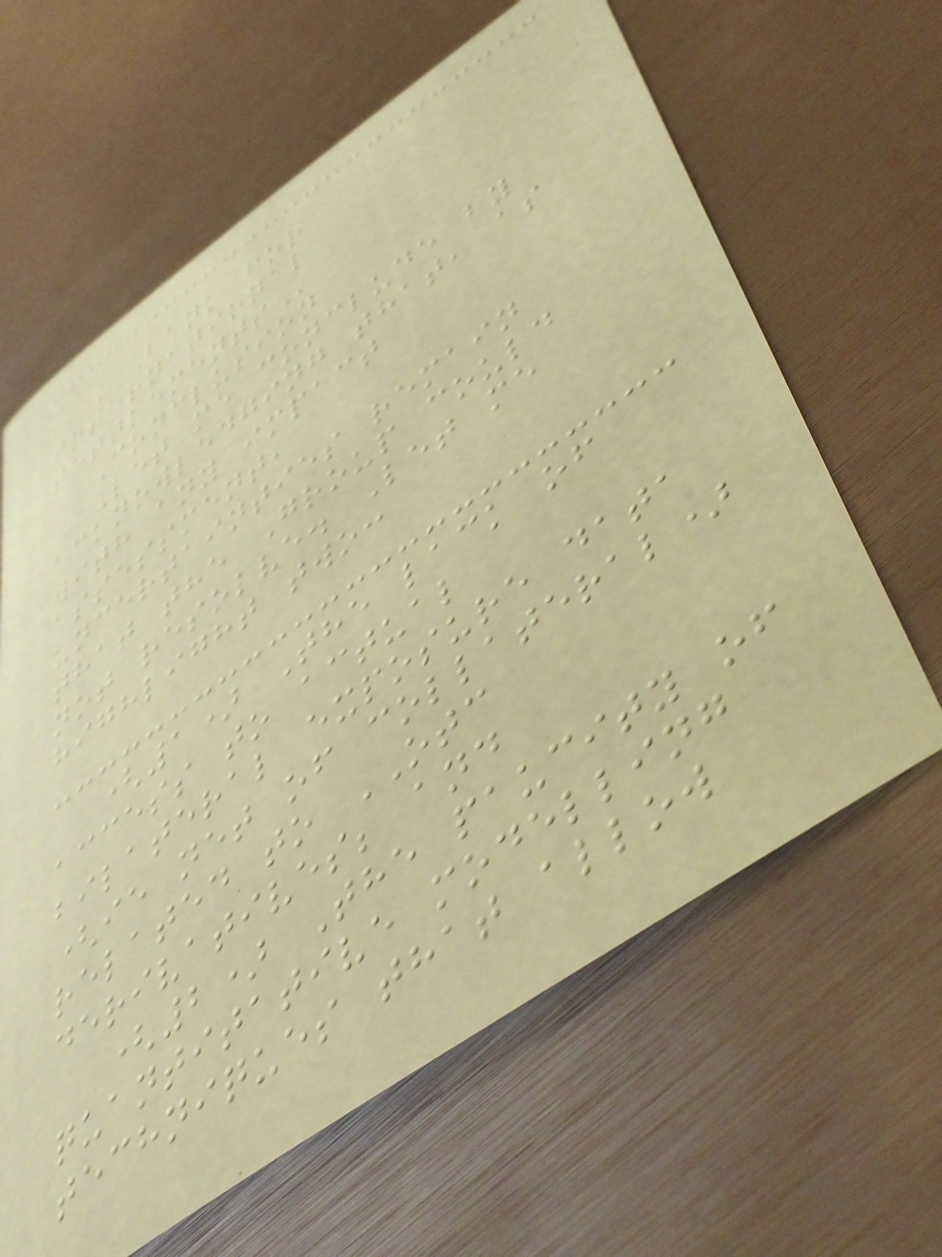BANK FOR
INTERNATIONAL
SETTLEMENTS
Conclusion
Let me conclude by
acknowledging that, as
with any impact
assessment,
uncertainties remain
that the Group could
not resolve. Let me
highlight two:
(1) The lack of
access to actual
bilateral exposure data
(ie net of collateral)
related to OTC
derivatives; and
(2) The paucity of
quantitative modelling
techniques that allow
